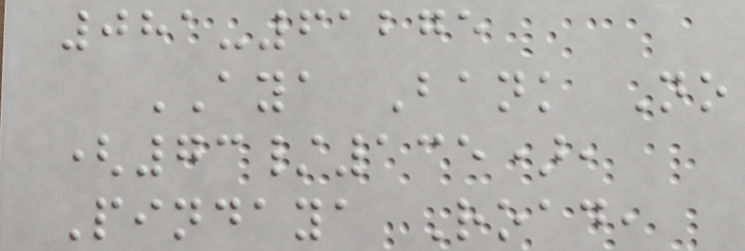081-61275
AYA Bank No
(73/135),
Pindaya Road,
